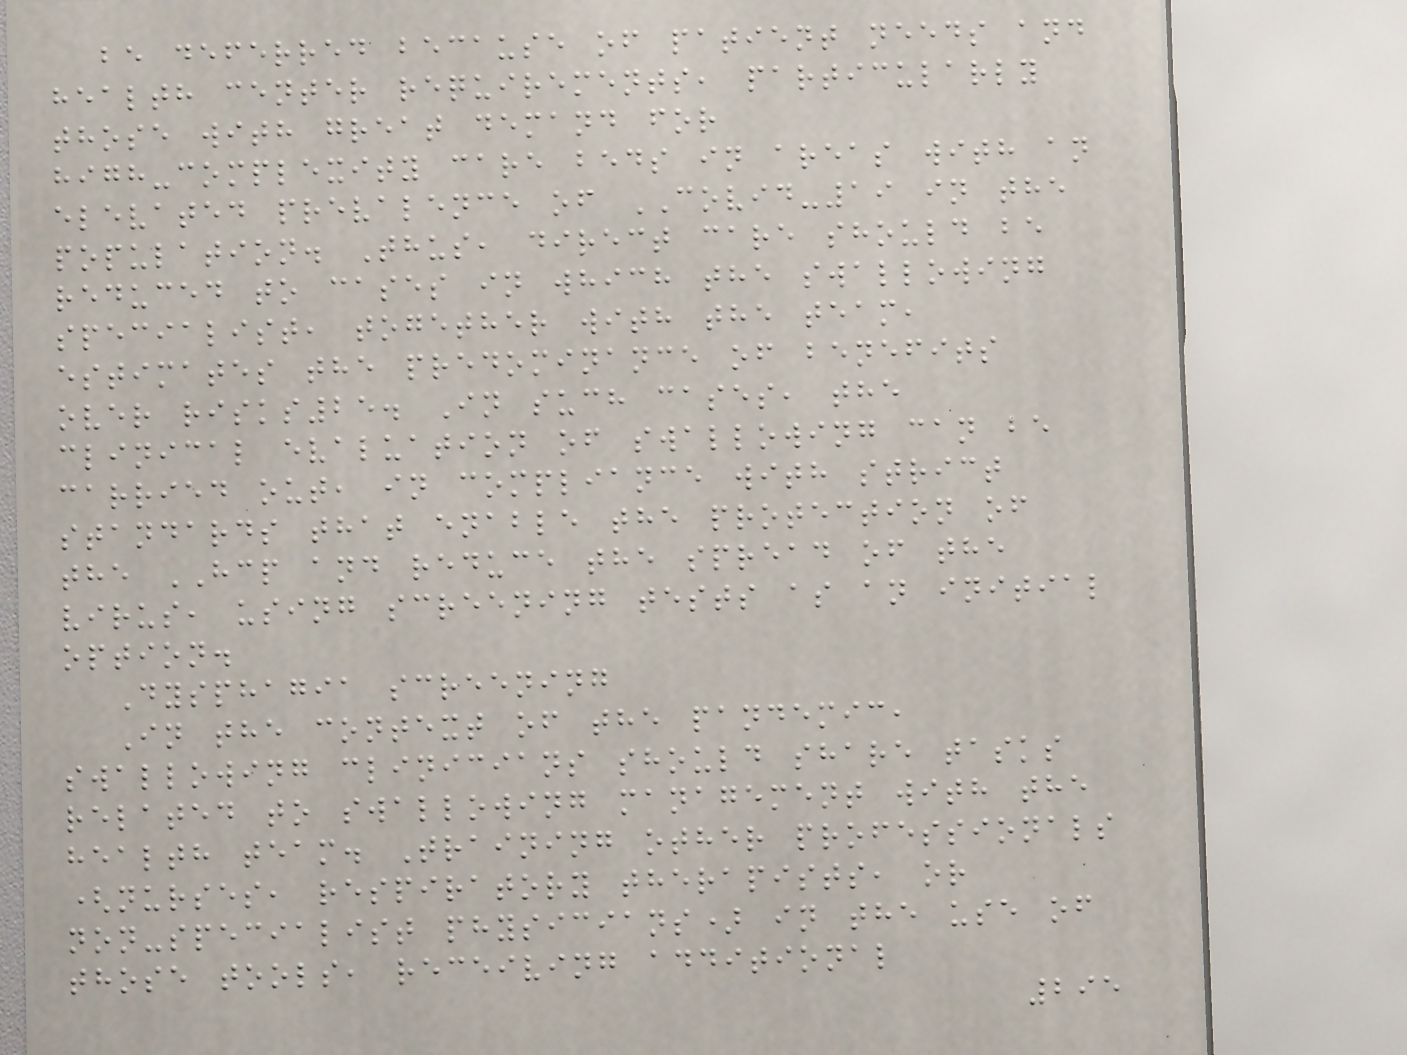be deferred because of patient needs and
health center requirements, particularly
those with great demand for
high-complexity care beds in areas with an
elevated prevalence of COVID-19 in the
population. Thus, direct care should be
reduced to cases in which the swallowing
specialist, together with the team,
estimates the predominance of benefits
over risks25. In such cases, the
clinical evaluation of swallowing can be
carried out, in compliance with strict
standards that enable the protection of
the HCP and reduce the spread of the
virus, using screening tests as an initial
option.
Dysphagia screening
In the context of the pandemic,
swallowing clinicians should share tasks
related to swallowing management with the
health team. Training other professionals
(nurses, respiratory therapists, or
non-specialist physicians) in the use of
those tools, receiving additional
295
